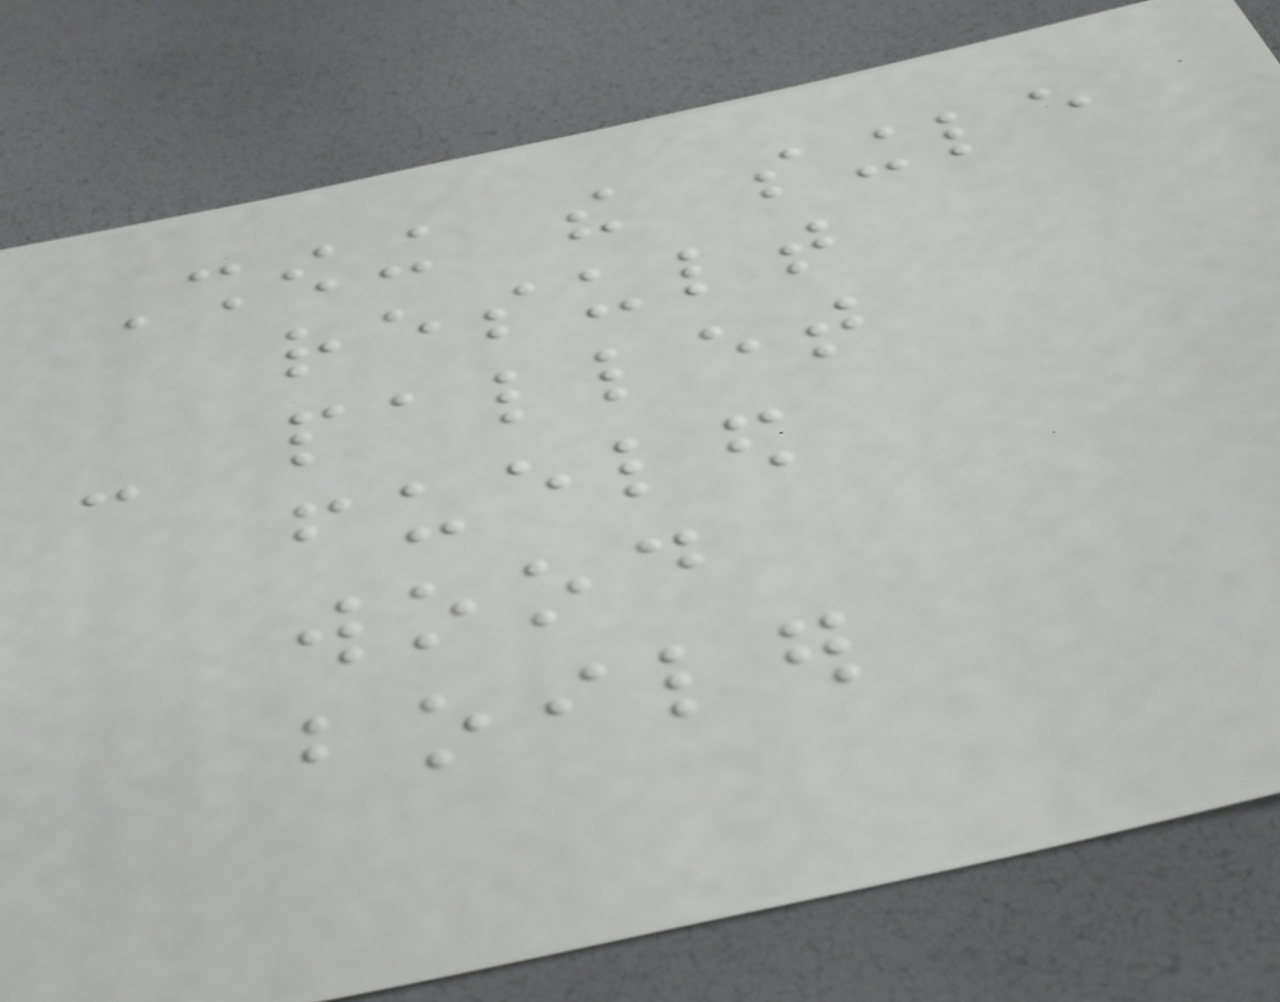Showing the single
result
- pallet
fueled
wood
boiler
